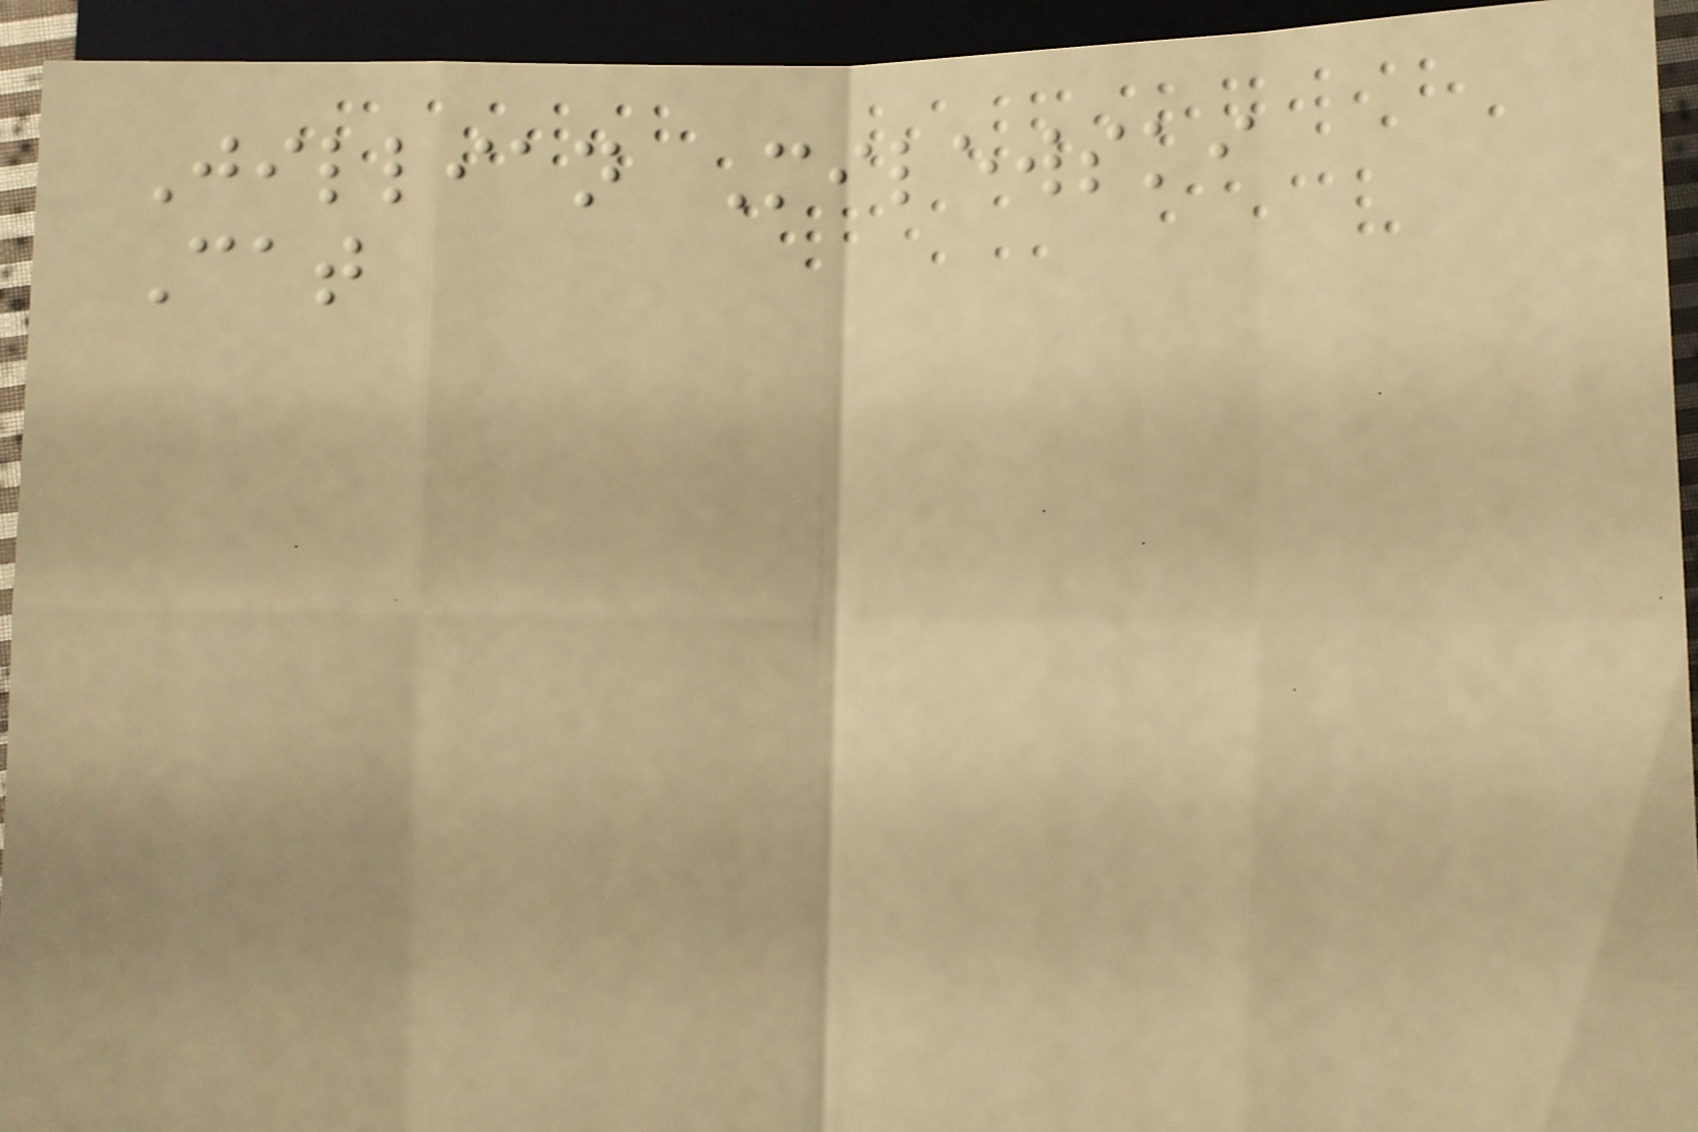Jillian Milewski
Cat
